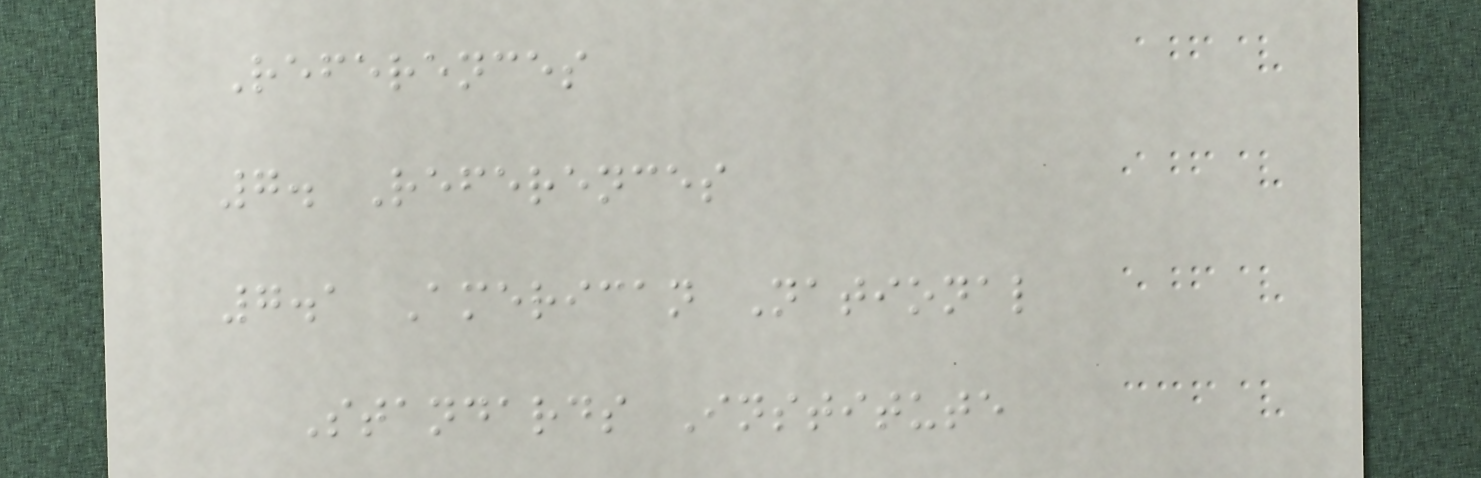References
7. References
7.1 American National
Standards Institute
